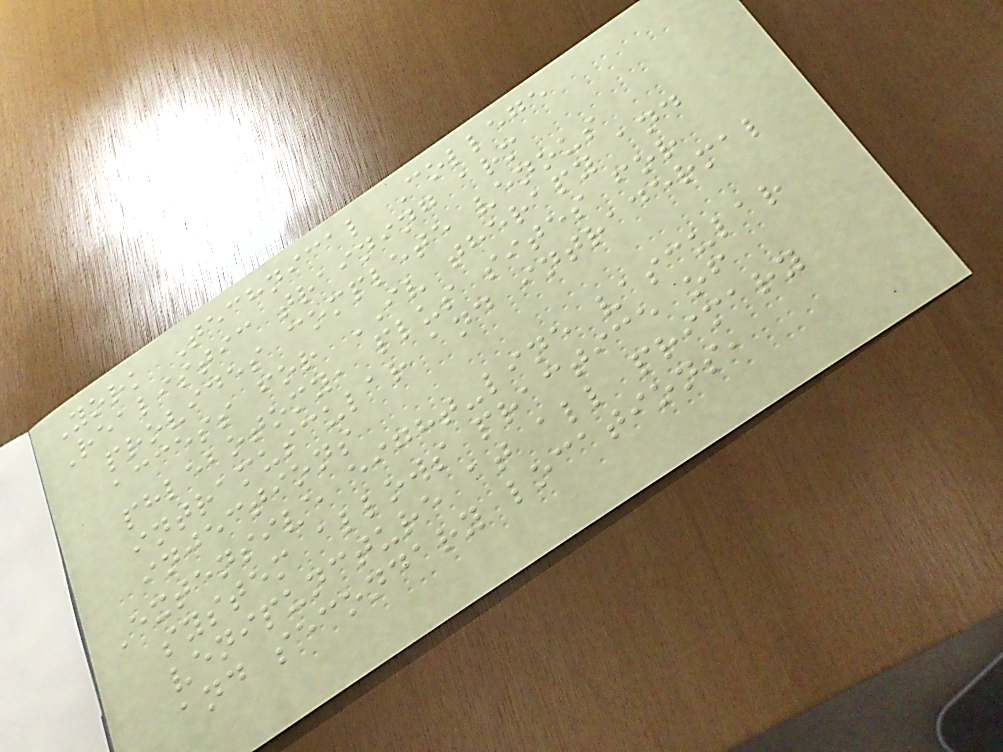York Technical College
Realistic training arm
provides complete venous
access for IV therapy and
phlebotomy, plus sites for
intramuscular and intradermal
injections
Extensive eight-line vascular
system allows practice of
venipuncture at all primary
and secondary locations,
